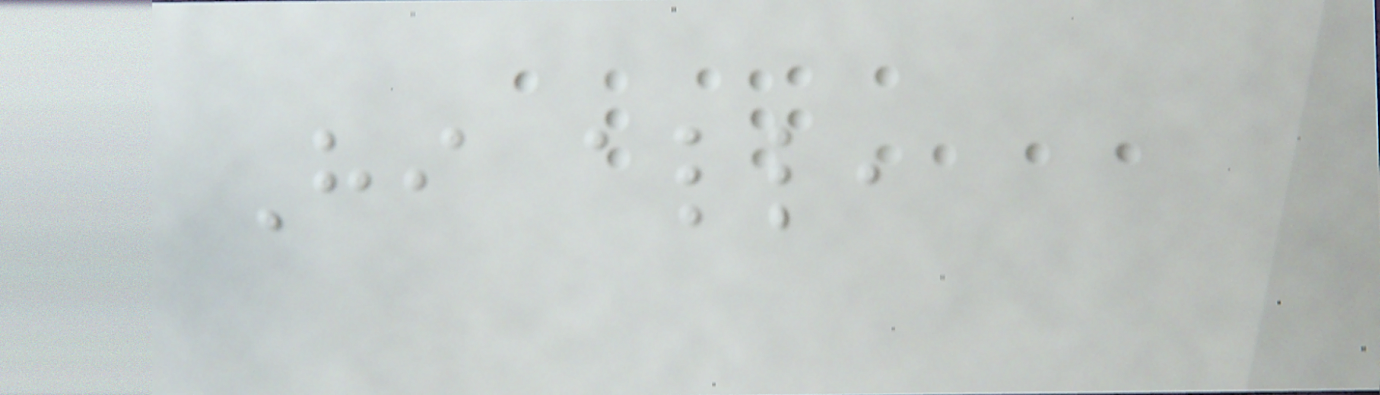Hi all,
